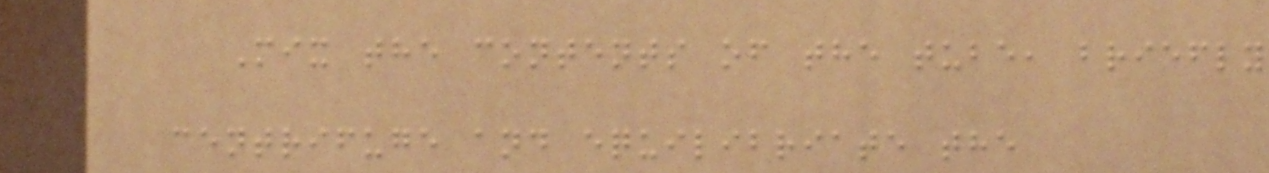Mix the contents of the tube, briefly
centrifuge and equilibriate the
